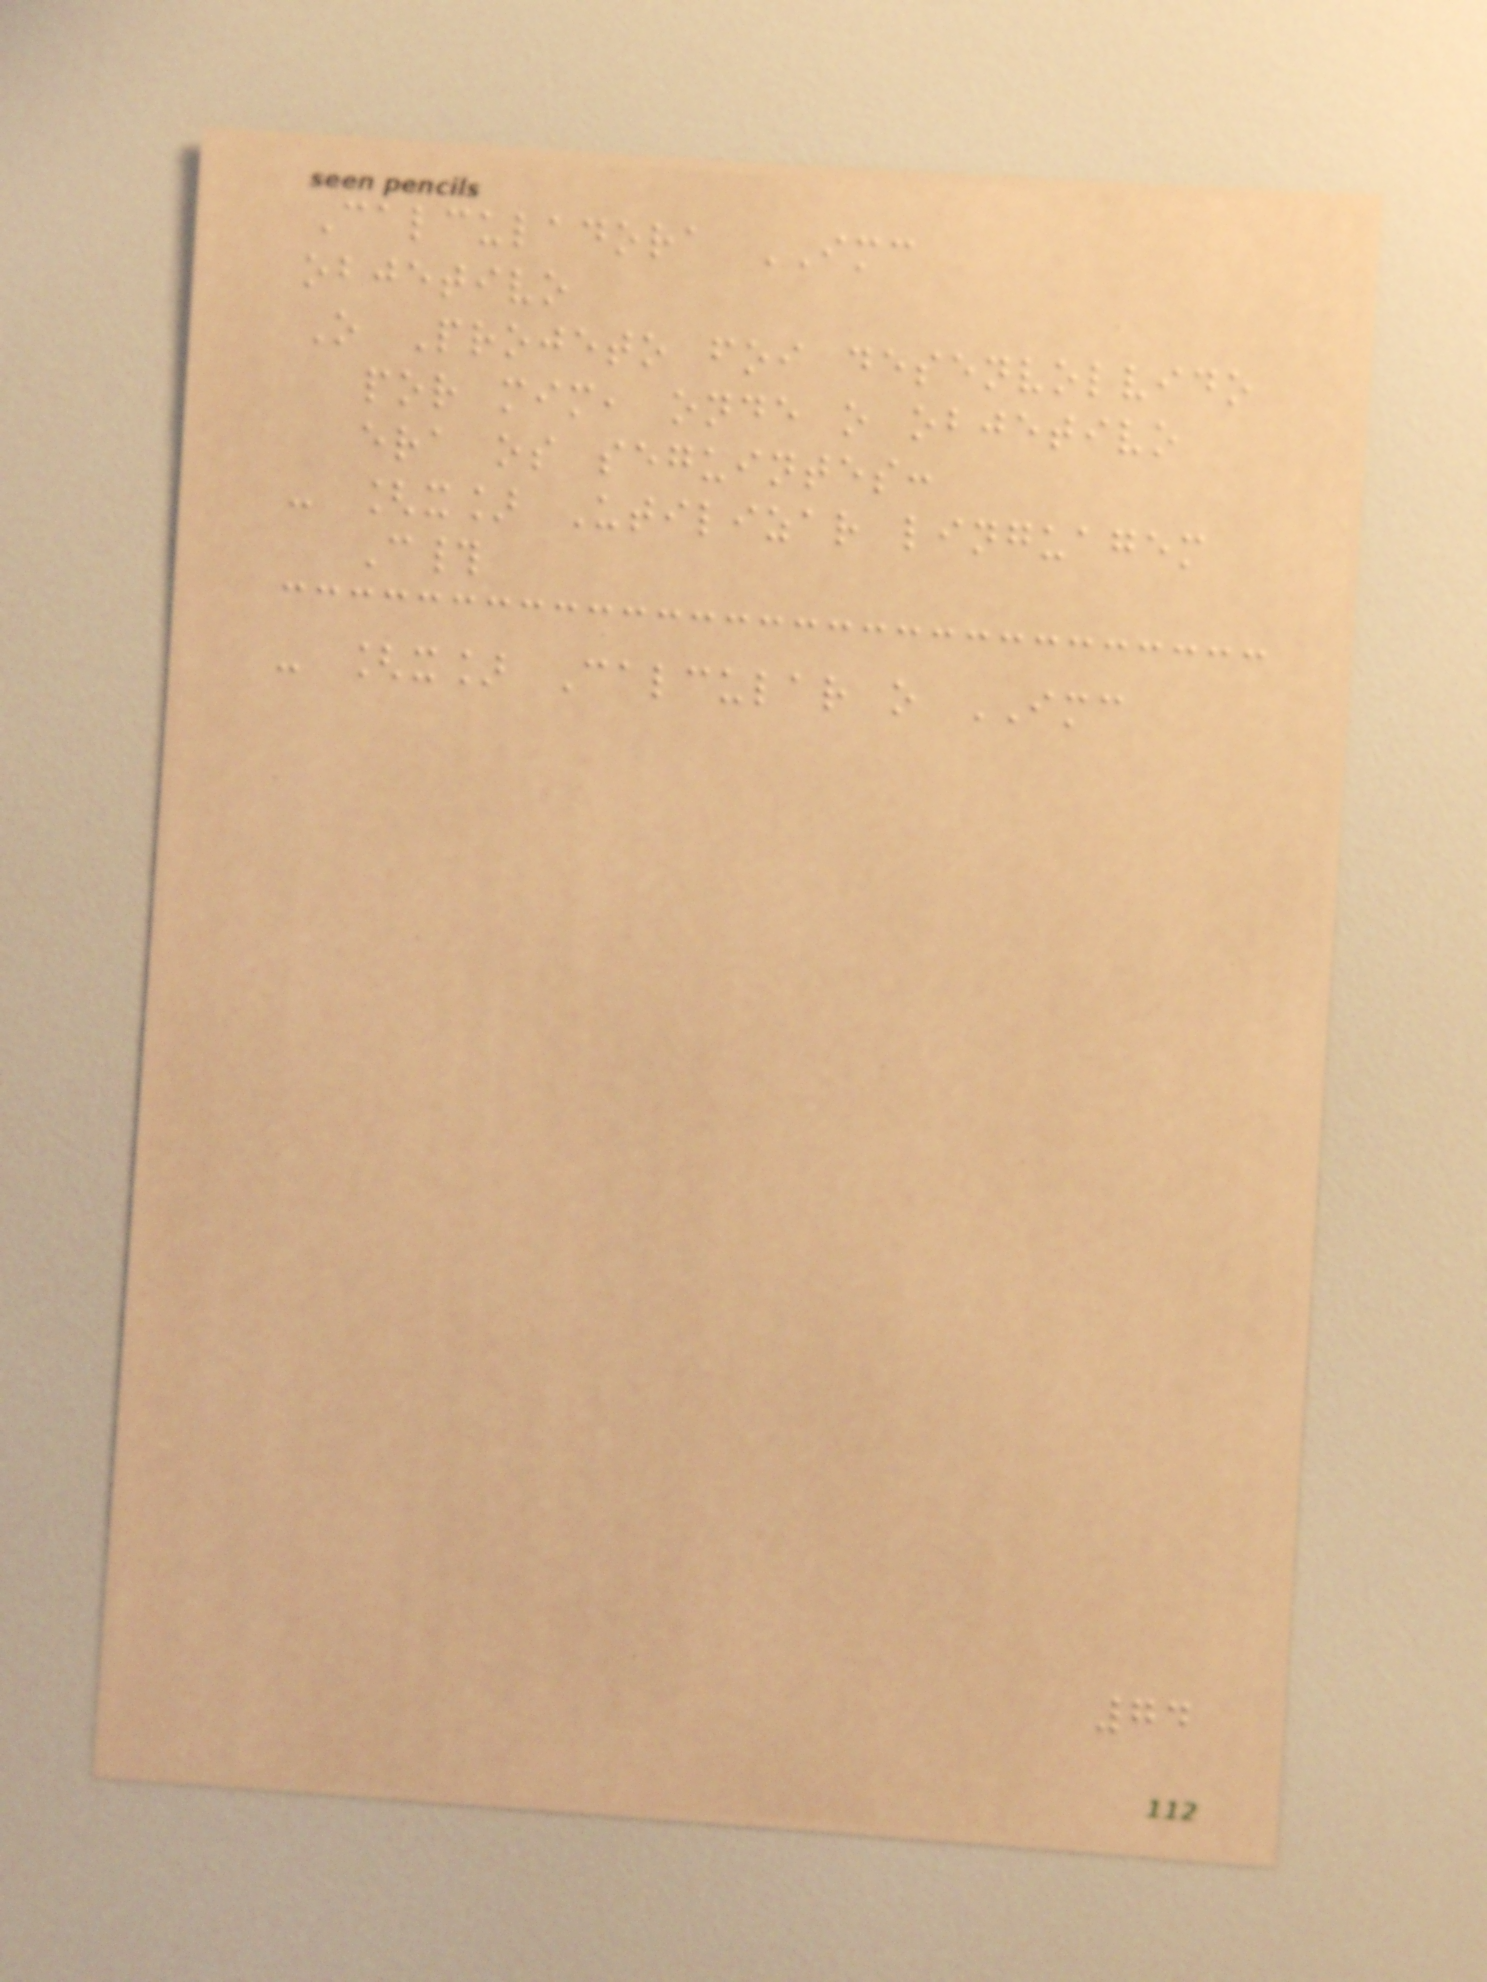Calculadora IMC
objetivo
O Projeto foi desenvolvido
por mim, onde o objetivo
era os seguintes:
- [x] Utilizar linguagem
C#
- [x] Calcular o IMC
74
